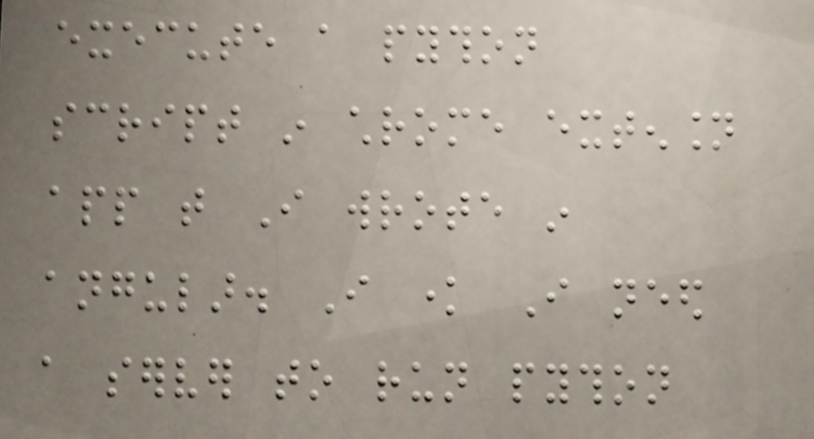execute a python
script in chrome extension
app that I wrote in
angular. I know I need
a server to run python
